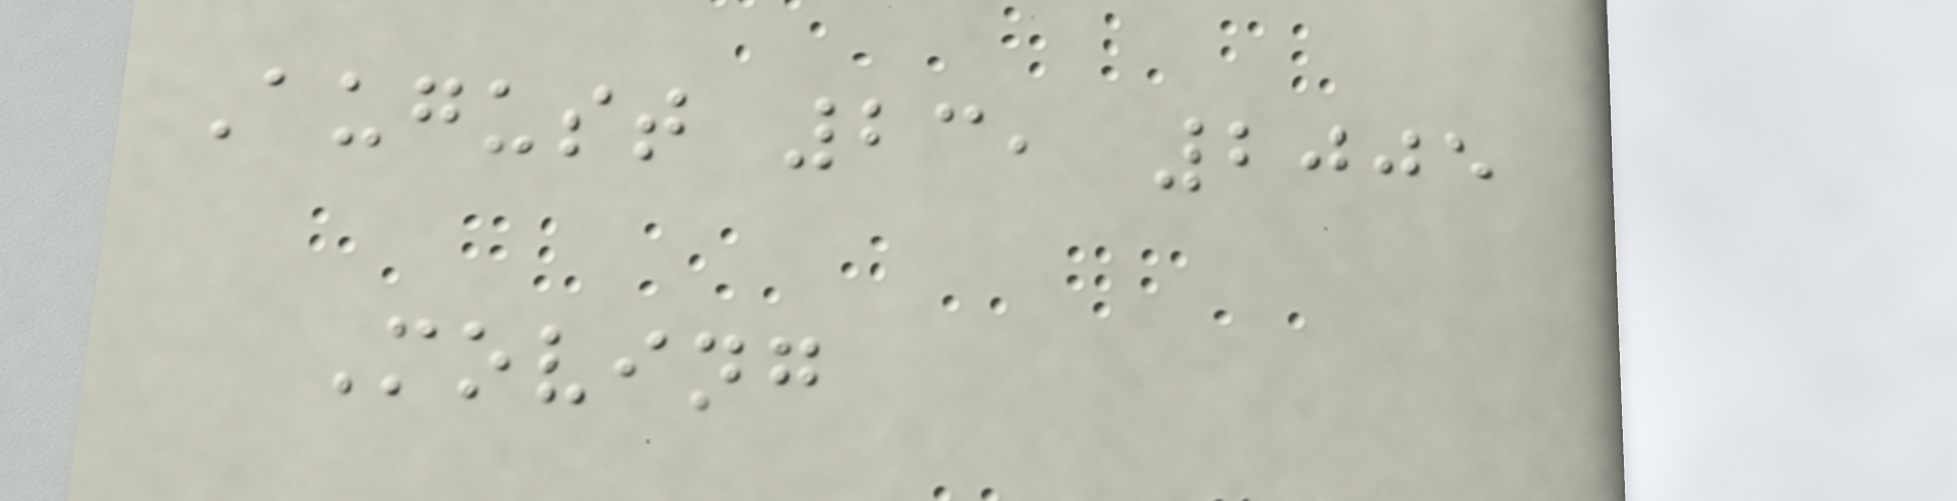August 23, 2005
Moving
